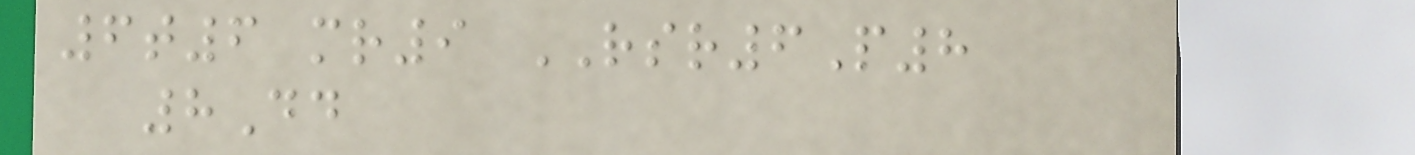6t6 mr9 RSR6P8
8Dd
